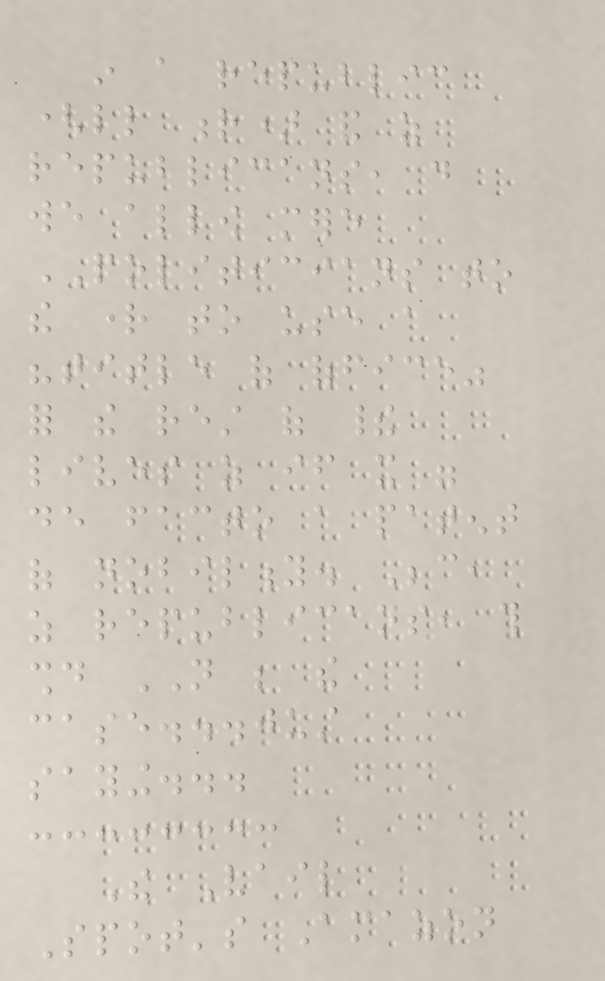in a republic
(little r) and as
republicans, do
we allow mere
POLITICIANS to
the right to use a
"title of office"
for the rest of their
lives as if it were
de facto a patent
of nobility. Because,
as republicans, this
should NOT be the
case...just
saying...
The Vail
Spot's Amazon
